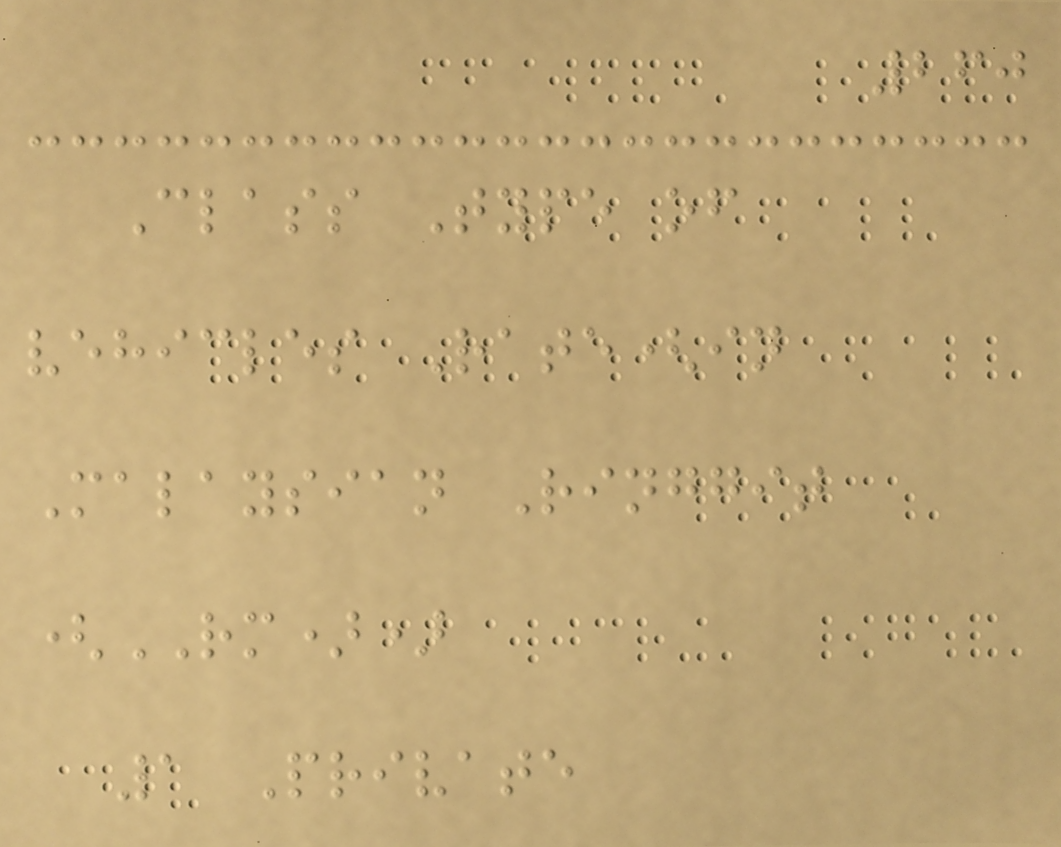260
Class Type of
vehicles Rate(in
Malaysian Ringgit
(RM))
1 Private
